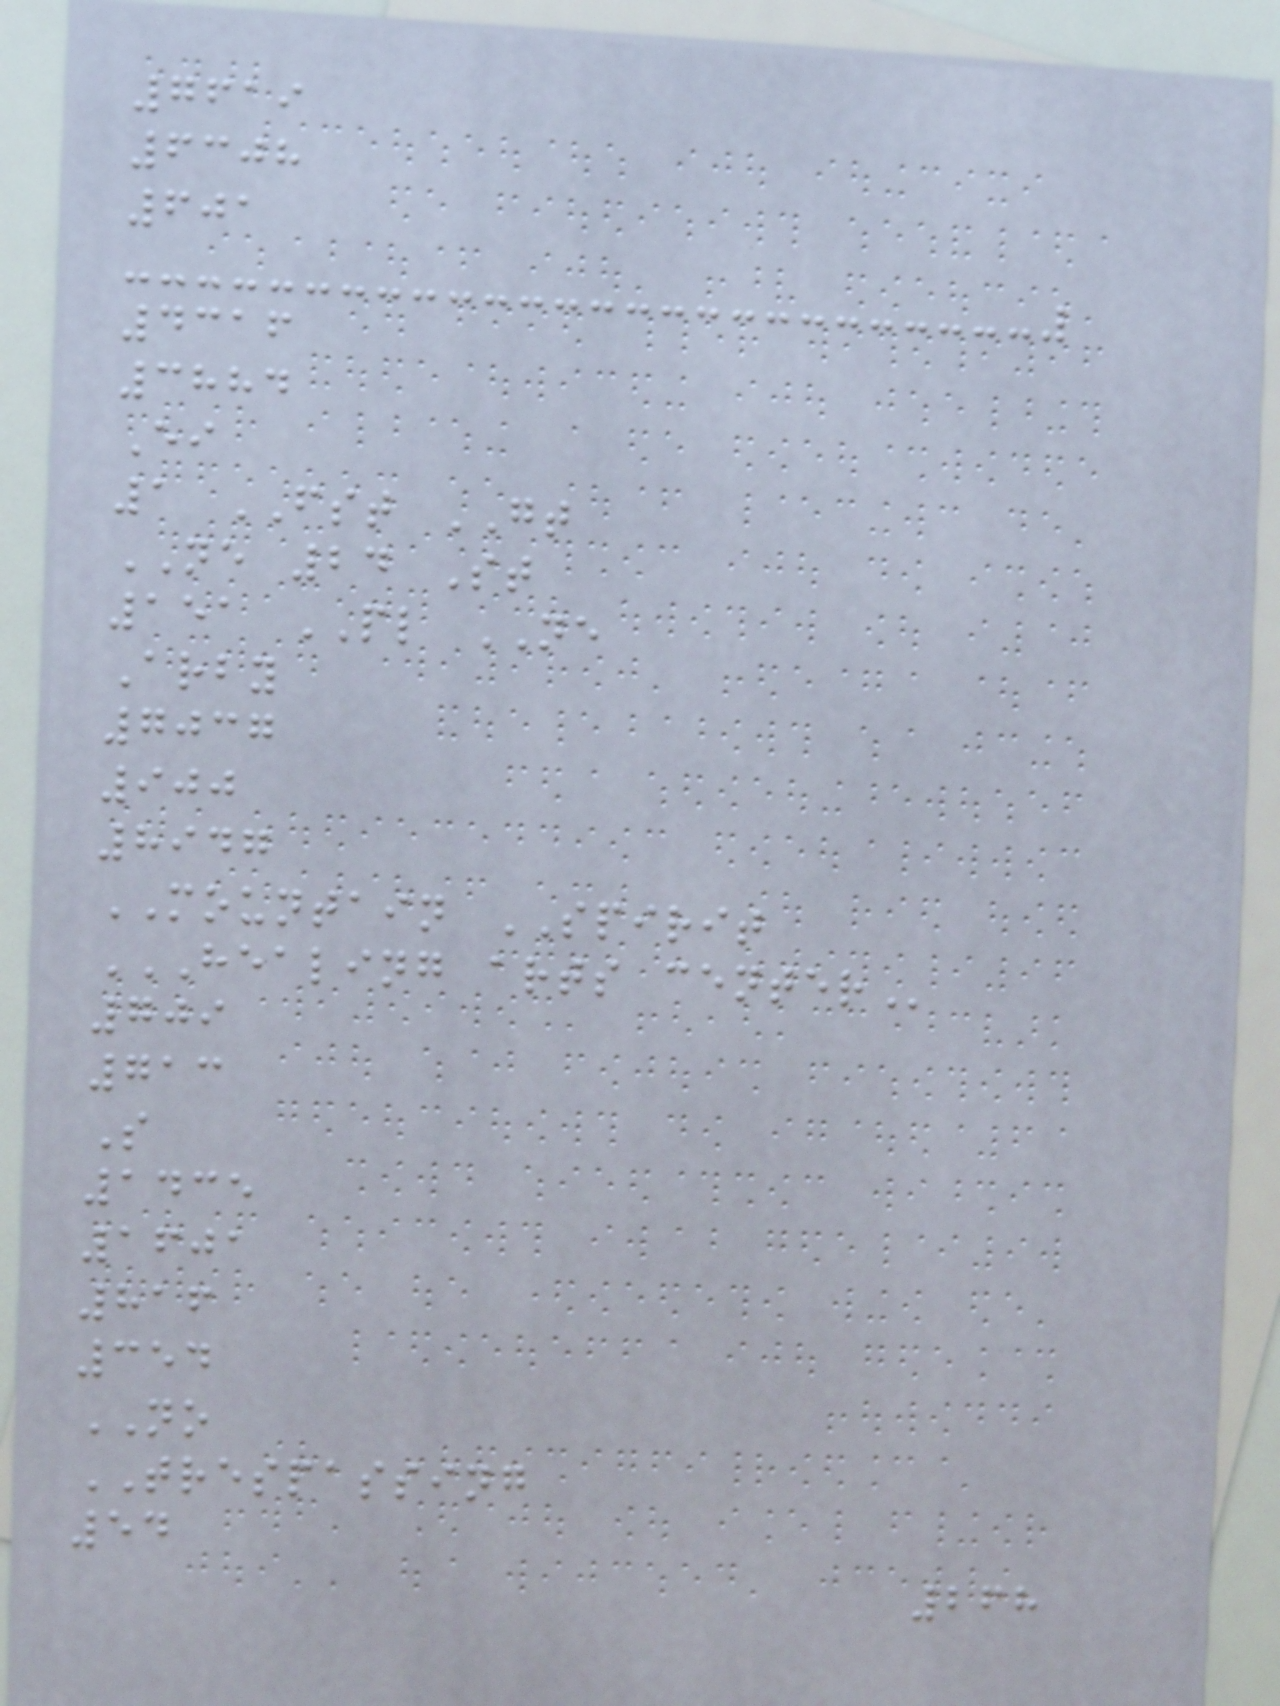7619
6308
601
4316
3884
Ei
1 FST GT
NE 24 St
151 PL NE
Arby
7037
900
8947
MOUNTAIN SPIRIT
HEALING ARTS CENTER
709
713
S
1435
1601
816
354
NO
TRESPASSING
54
268
